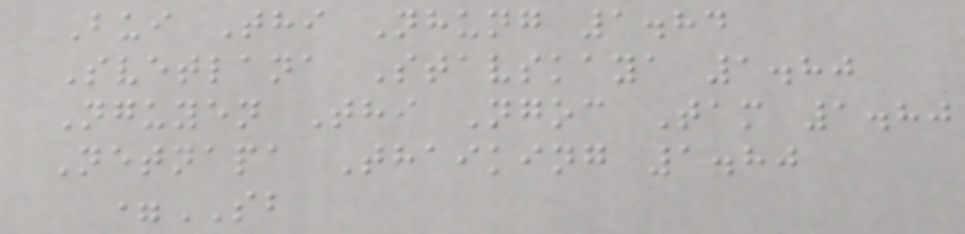Bui Thi Nhung 1.84
Svetlana Stavskaya 1.80
Nguyen Thi Ngoc Tam 1.80
Netnapa Thaiking 1.80
=SB
